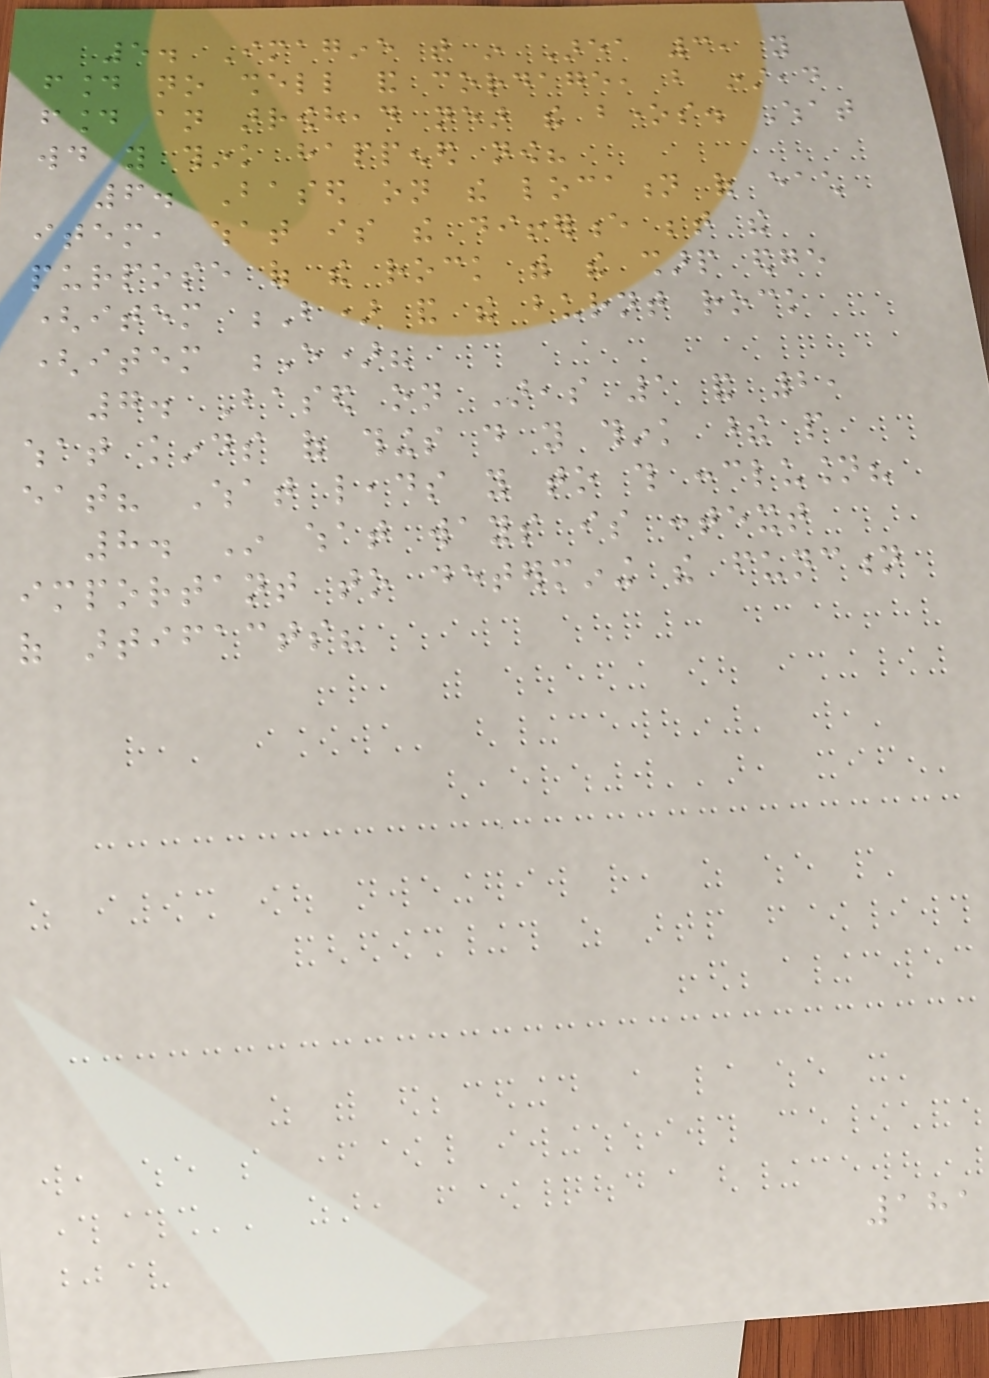5. Imagine that in Area 3, you
found no shell and cordage, but instead
found an arrowhead near the bones. What
would you think happened now?
6. Based on the location of each
item, what is the difference between the
purpose of the rock with the sharp edge
(item B) and the burnt rock
(item E)?
7. Based on Areas 1 and 2,
what kinds of things do you think these people
eat? What leads you to this conclusion?
8. In what ways is context
important to determining the function
of artifacts?
181
